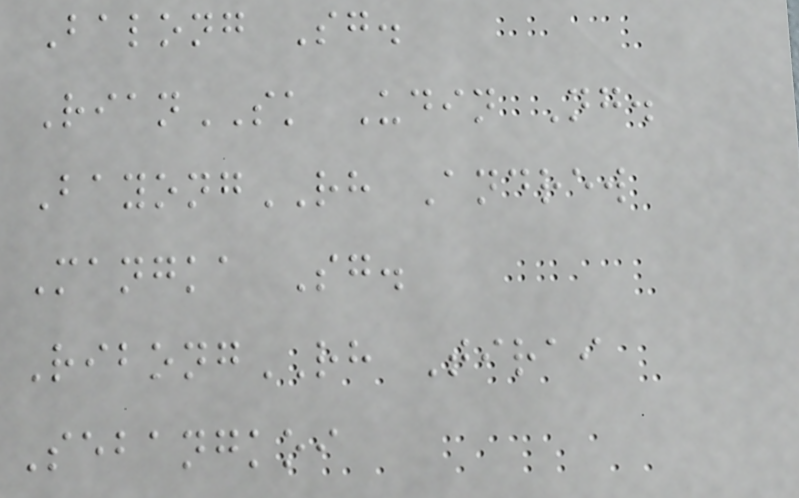Balong Sg.
RianSK Udin Ng.
BayongRH Andrew
Mangka Sg.
RibongRH Tirai
Sebangkoi
